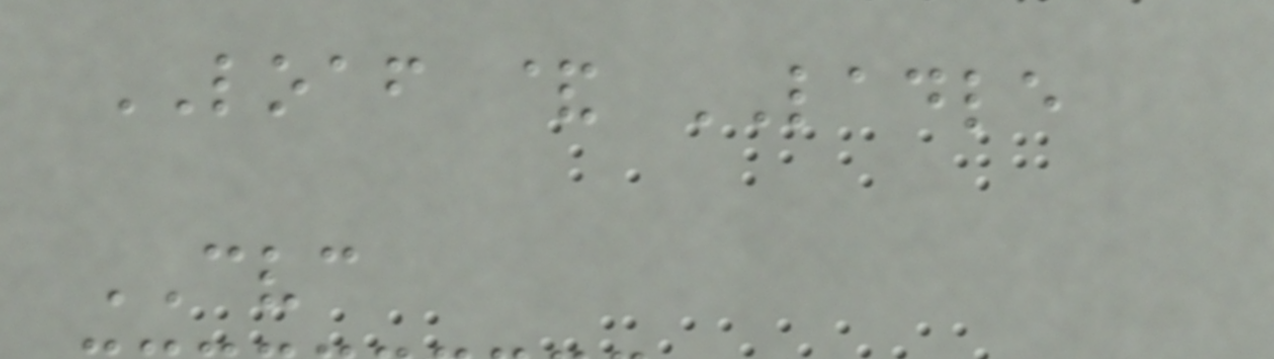LOAF & LADLE
CVC
